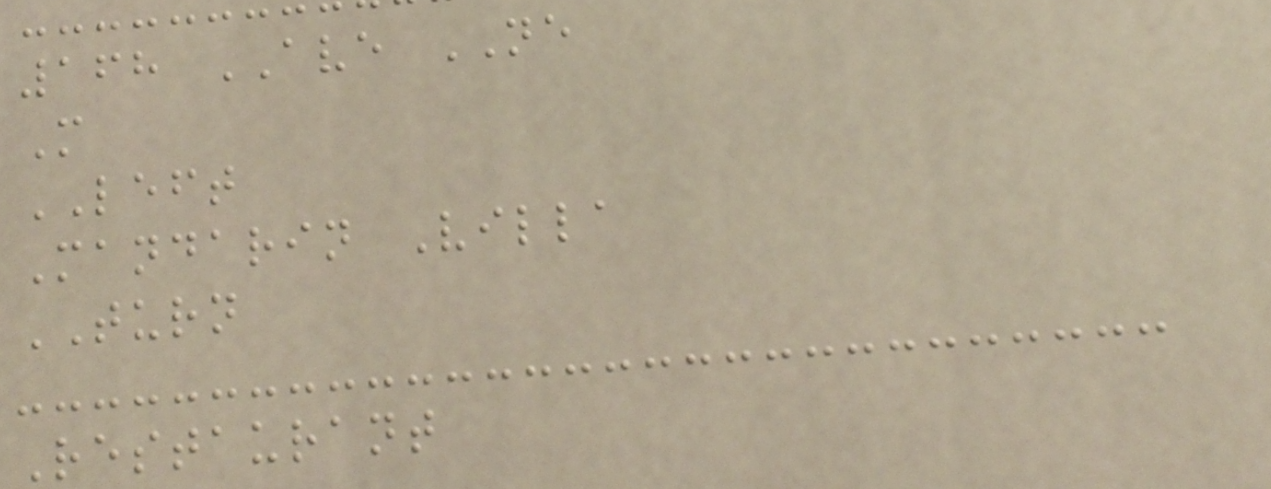168 AVE NE
M
LEFT
Mandarin Villa
TURN
Restaurant
